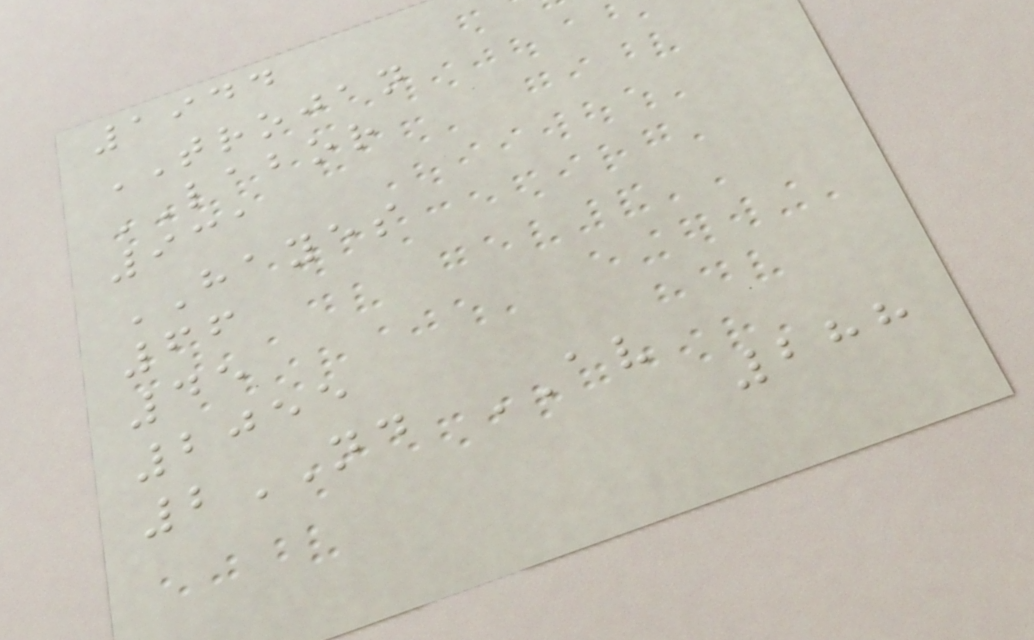1944
TROJAN
LABOR
931
HAYES
66
45
2055
2ND AV
288
